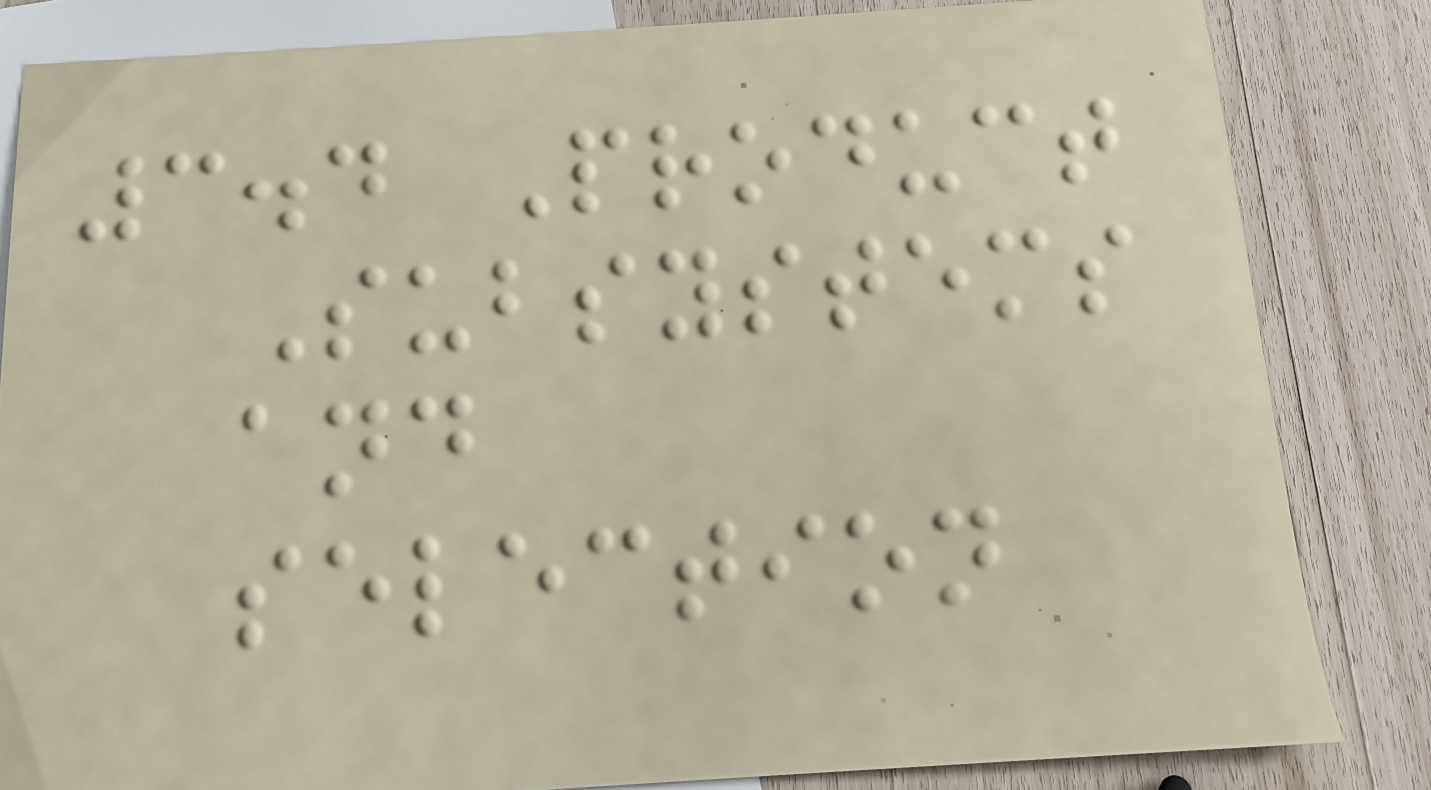3.4 Product
Subsystems
and
selection
